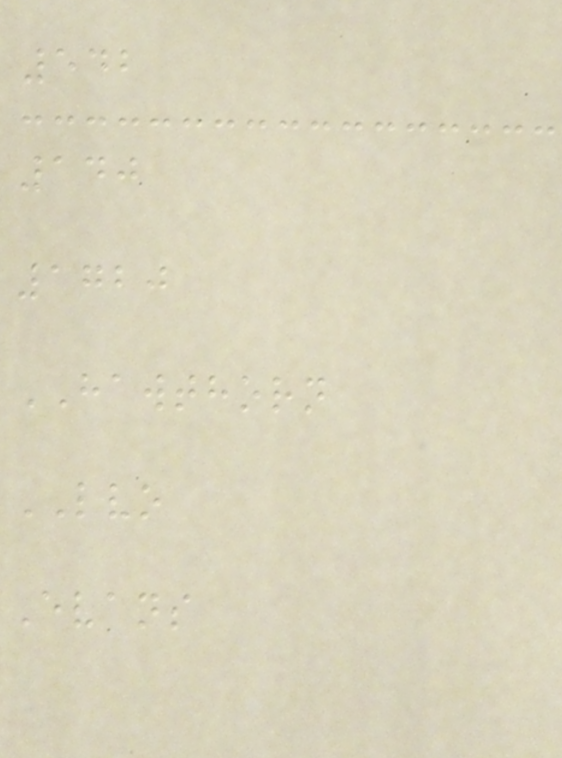542
140
1720
HAWTHORN
LVO
Evans
